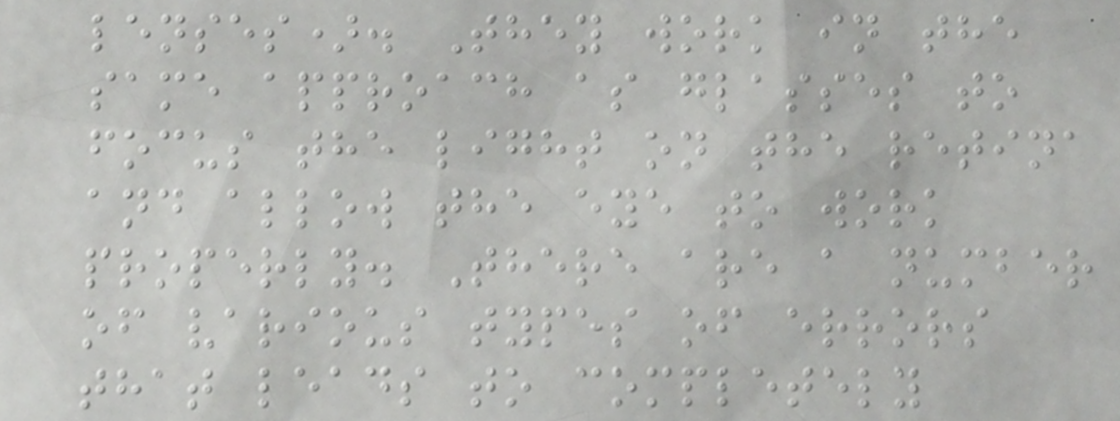lenses). They work in the
same approach as glasses to
focus the light on the retina
and allow the eye to work
properly. There are a number
of various types of errors
that leads to completely
